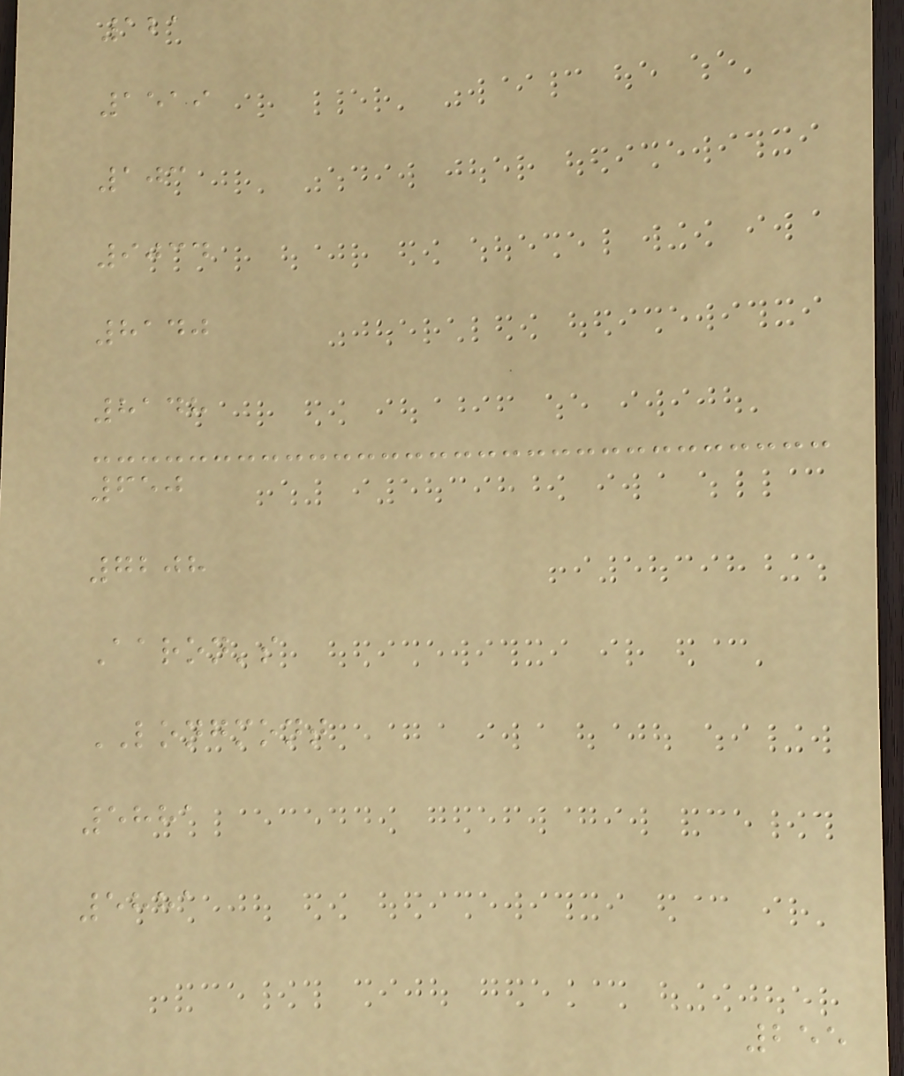121
1519
103
9034
8140
8148
650
7208
Aaron's
LONGMONT
5881
5881
255
